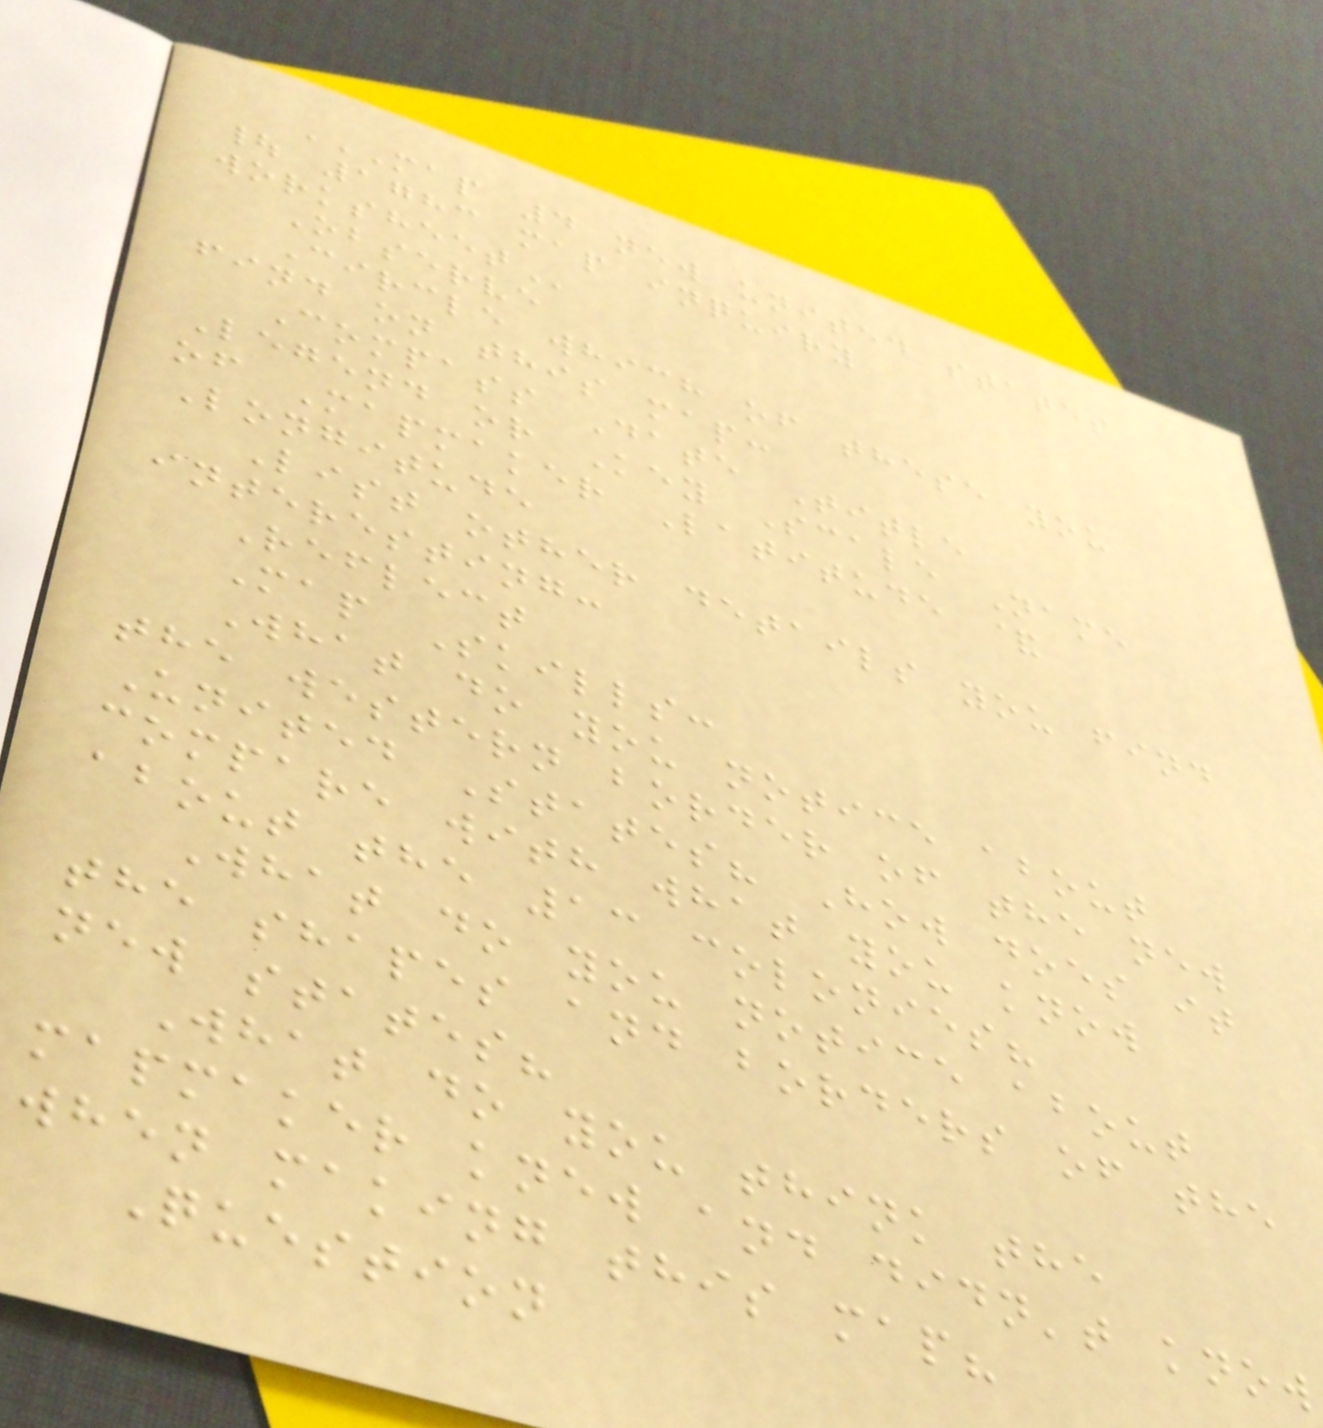MAP 4 NEW UNITED STATES
| 1783 MAP INQUIRY
WORKSHEET
Observe
Circle which of these you
find on this map:
Compass Date Title
Legend or Key Scale Name
of Mapmaker Latitude &
Longitude
List other details you find
interesting:
Reflect
Map Skills:
What do you notice about
the western border of the new
United States? How does it
compare with what you know
about the 13 colonies?
What do you notice about
the shapes and borders of the
new states?
What do you think the
mapmaker knew and didn't know
when making this map?
Question
